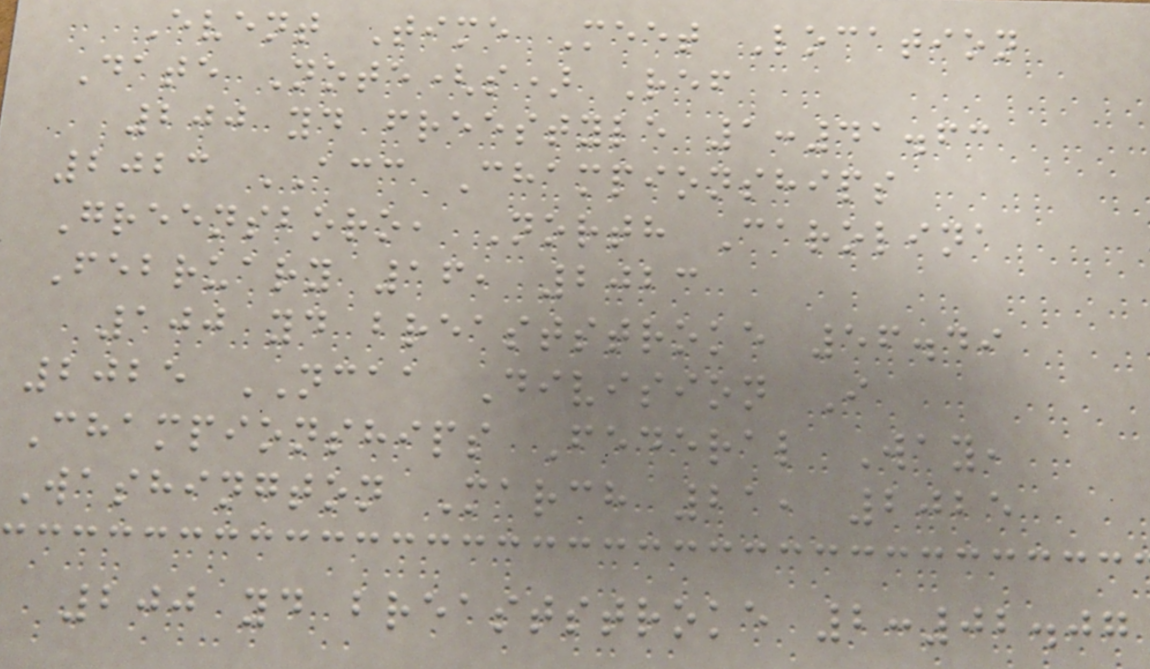Event Time Meet Location
Date Note(s) Ref
200 yd freestyle 1:41.63
2023 ACC Championships
Greensboro, North Carolina
February 16, 2023
100 yd breaststroke 56.49
2025 NCAA Division I
Championships Federal Way,
Washington March 21, 2025
200 yd breaststroke 2:02.07
